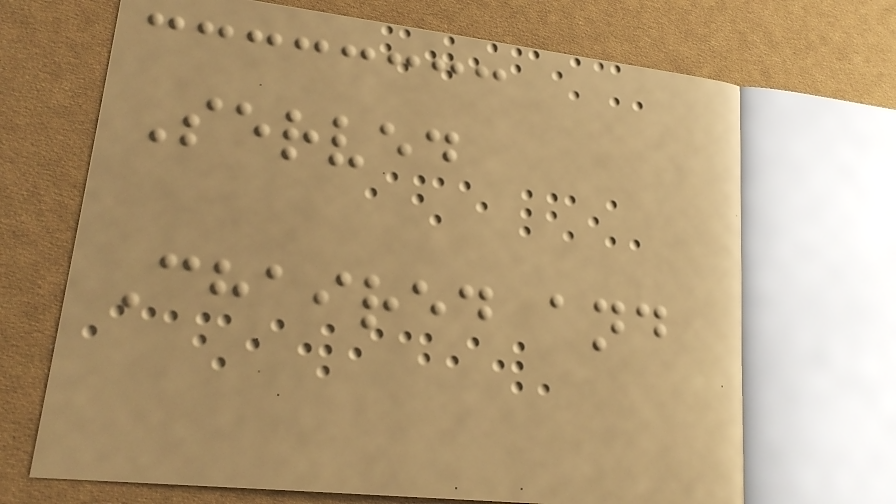Served
Chaired and
